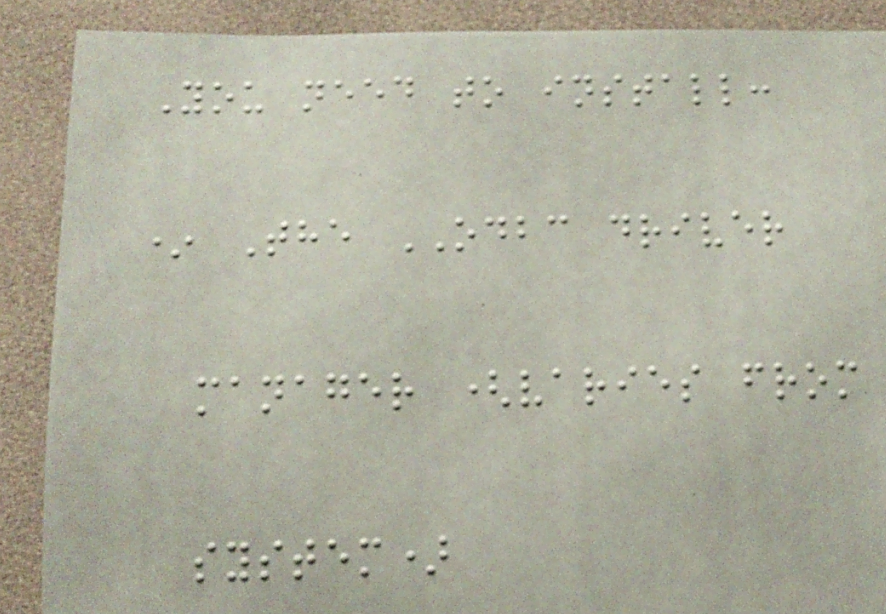You need to install:
* The ODBC driver
manager (varies from
system)
